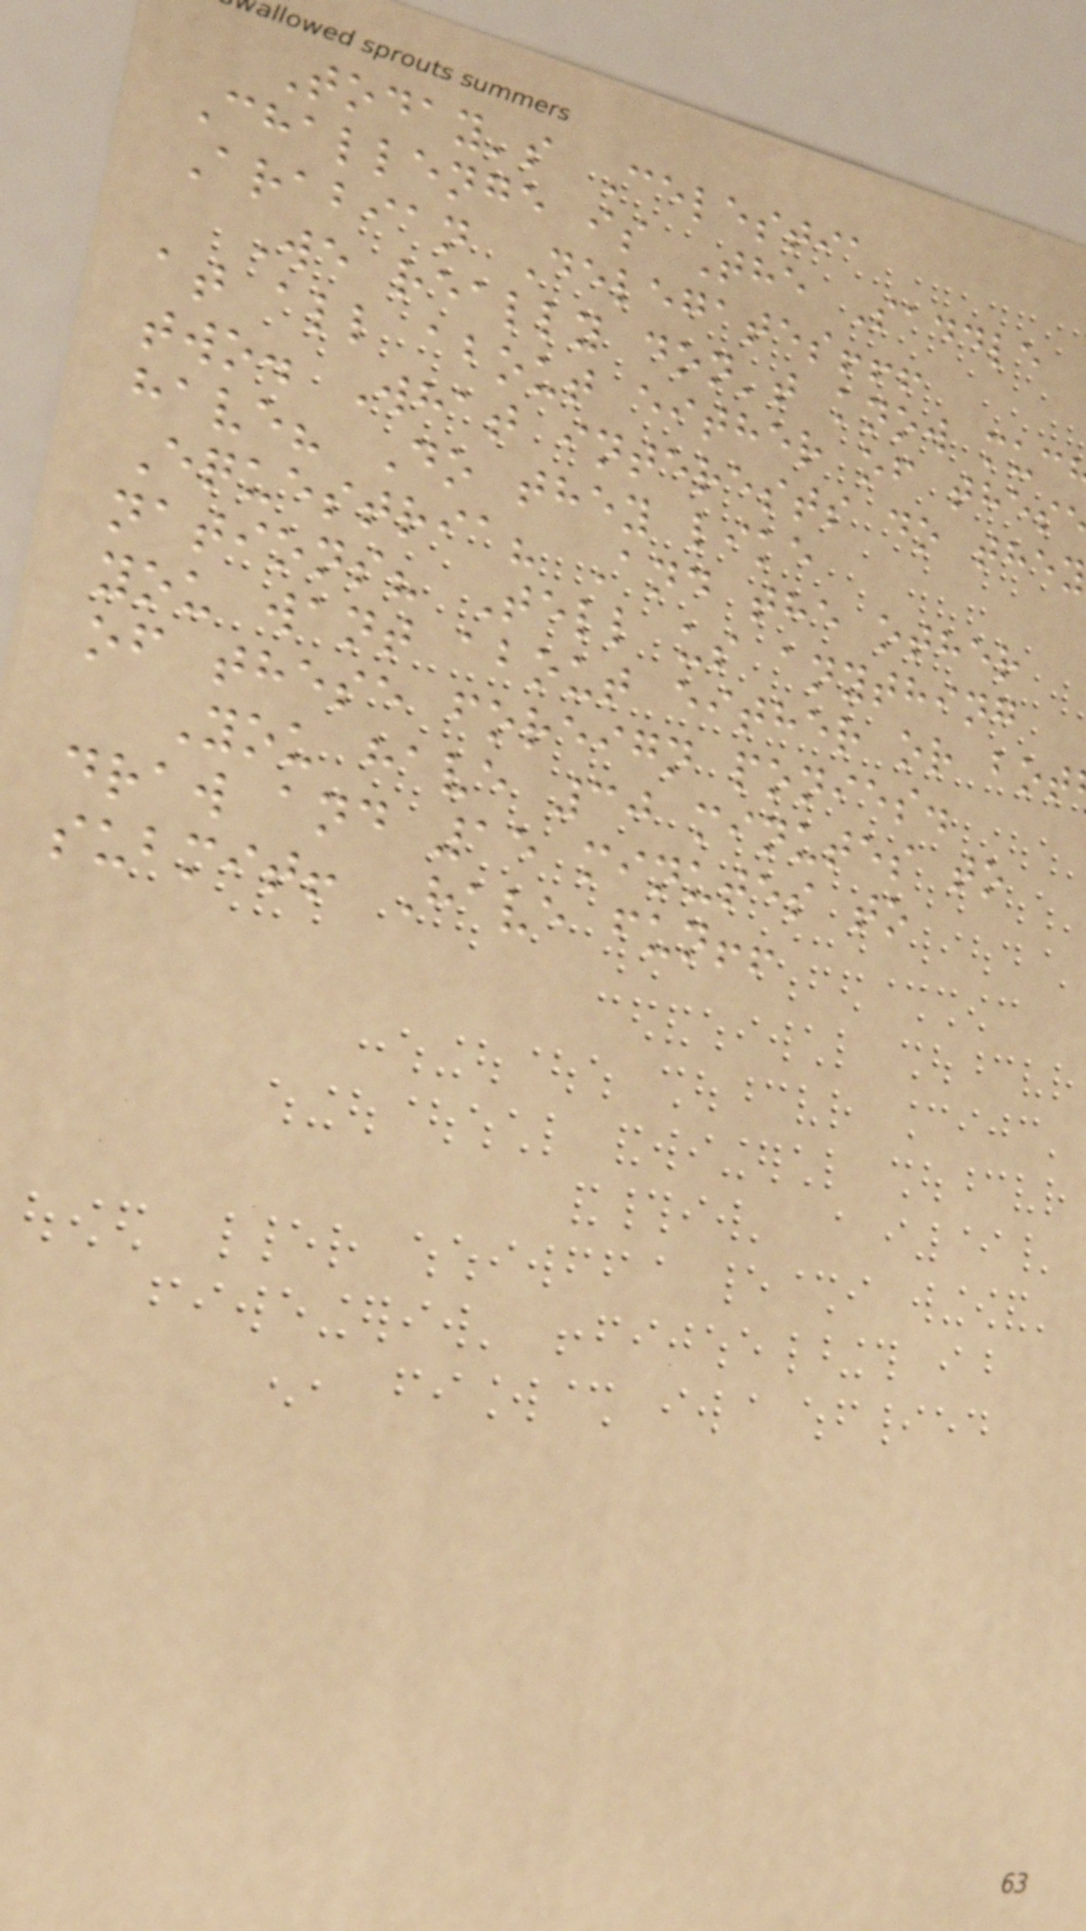Today's Celestia
Challenge is The Saddle
Arabian Delegates!!!
We really don't know muc
at all about either of thes
two. What interests do they
have? Do they like
Equestria? And the other
nations? Tell us anything
you want about either or bot
of these foreign ponies.
You have 30 minutes to
draw and 15 minutes to
submit! Have fun!!
